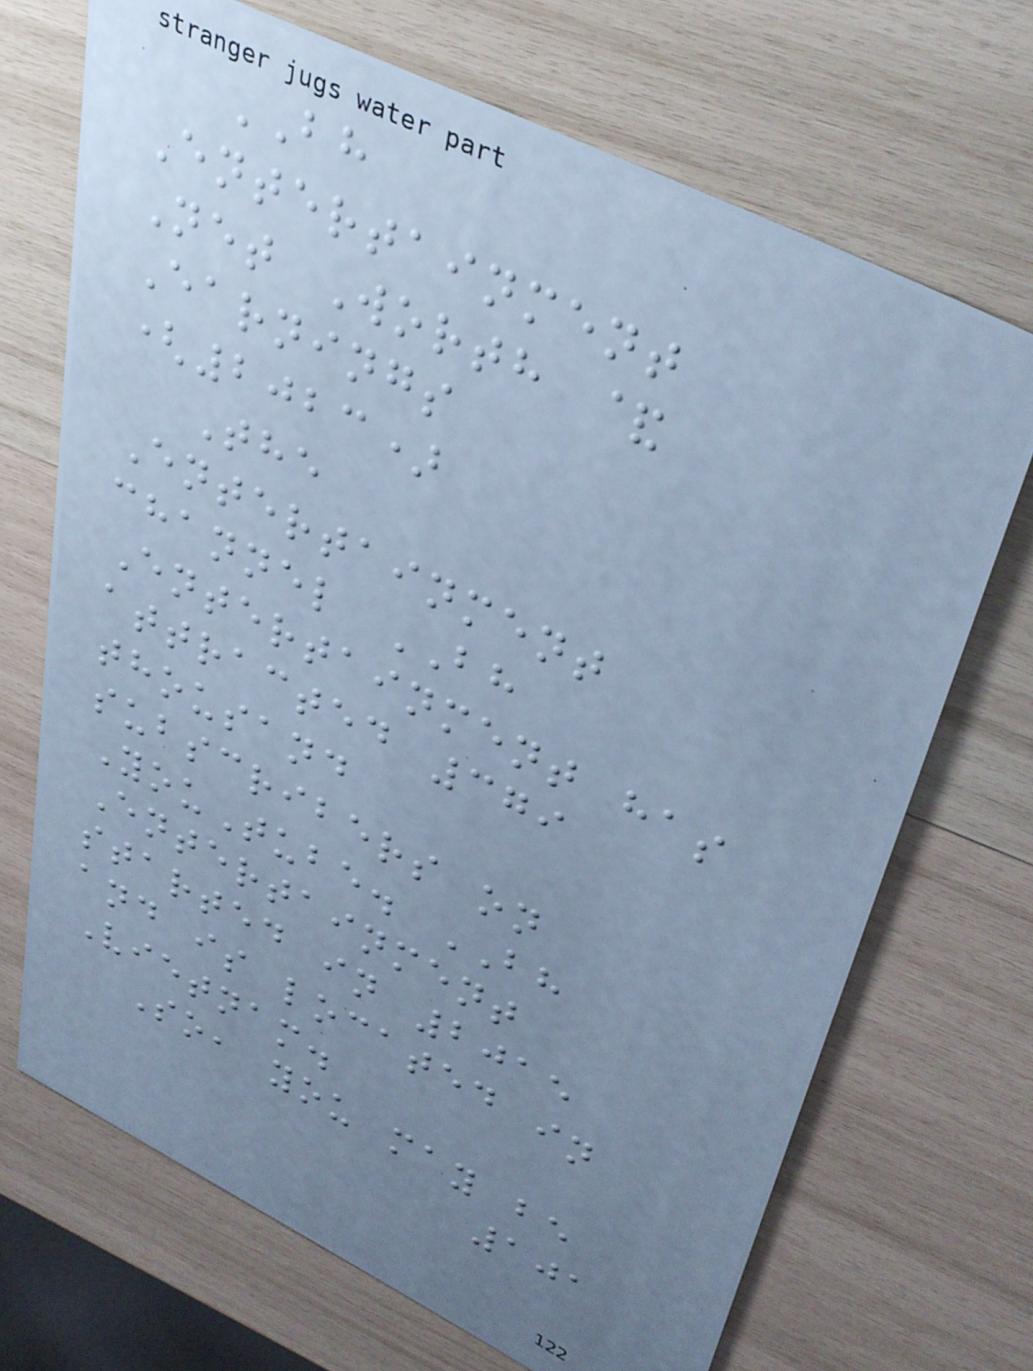BH
Entertainment
Net Worth &
Earnings
(2023)
The
Entertainment
channel BH
Entertainment has
attracted 379
thousand
subscribers on
YouTube. BH
Entertainment
started in 2015
and is located in
Vietnam.
So, you may be
101
